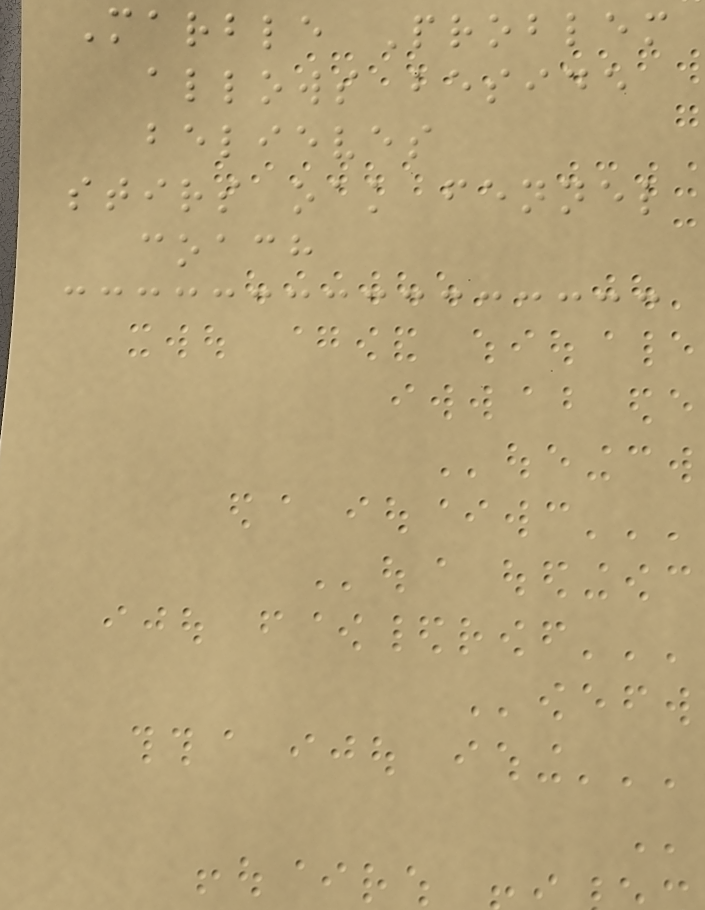Marble Problem
allows beside
believes
stirs oak fennel
coach
